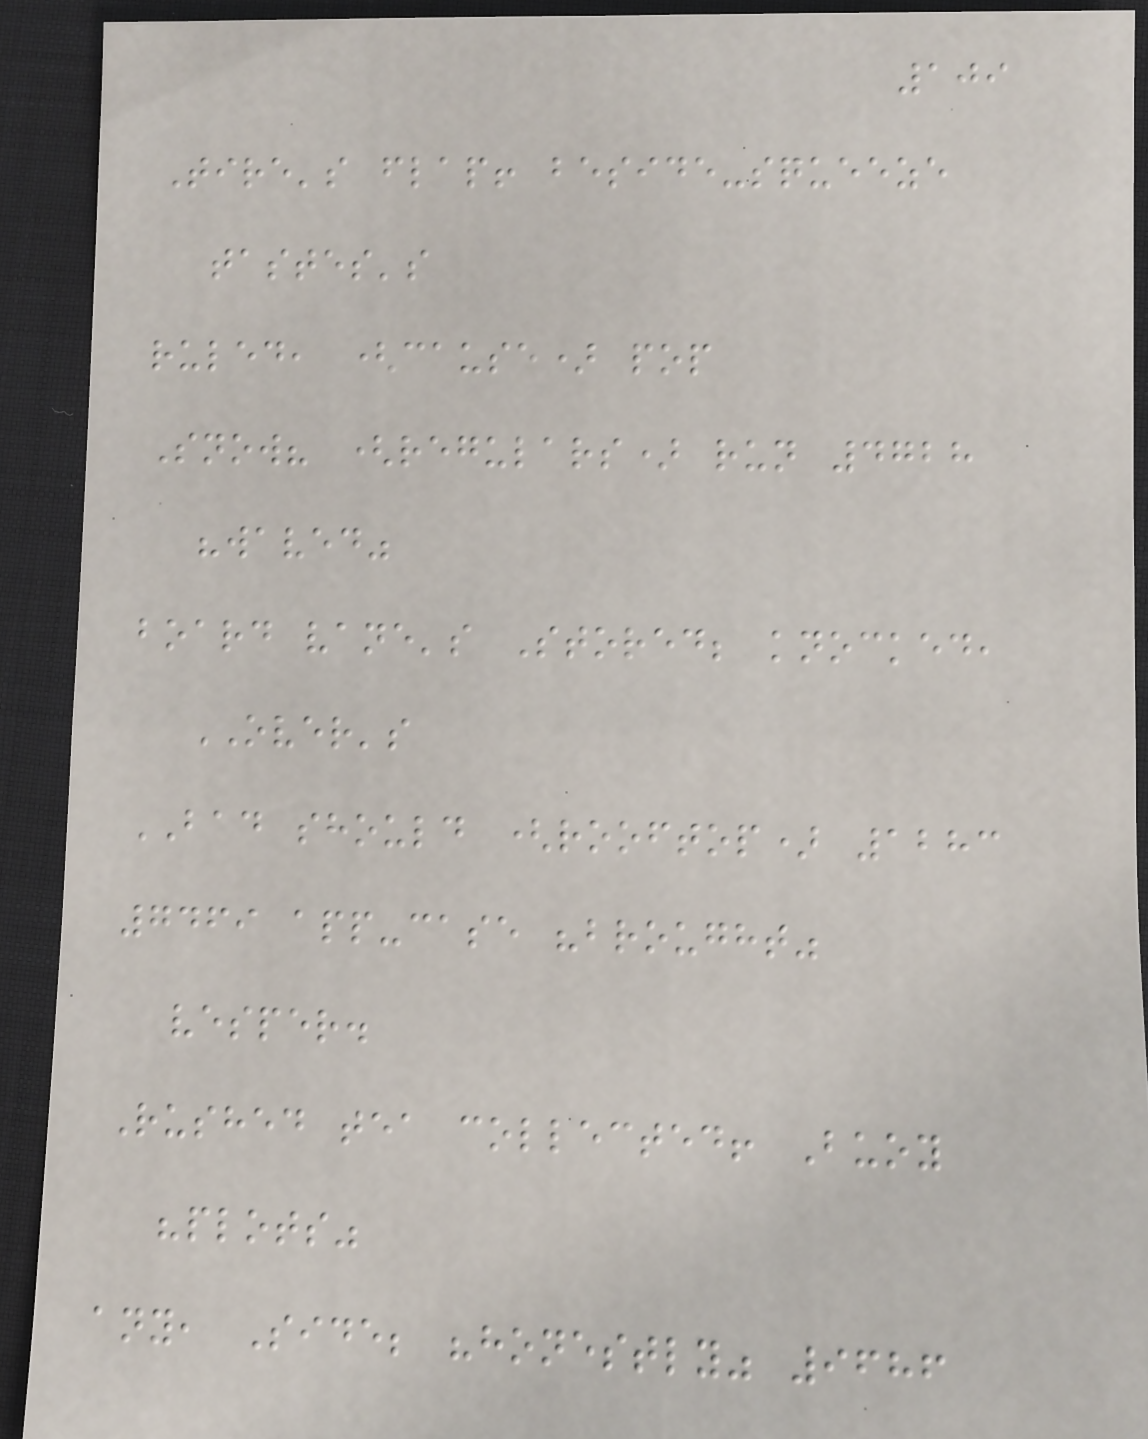109
Tire's flap! beside-squeeze
tastes's
ruled, (cause) pop
Snow? (regulars) run 4728
"waved"
board vane's Stored; knocked,
OVER's
BAD should (rooftop) 1283
7469 app-case "brought"
vesper.
Rushed tea collected! Buoy
"plots"
any, Side; "honestly" 9686
